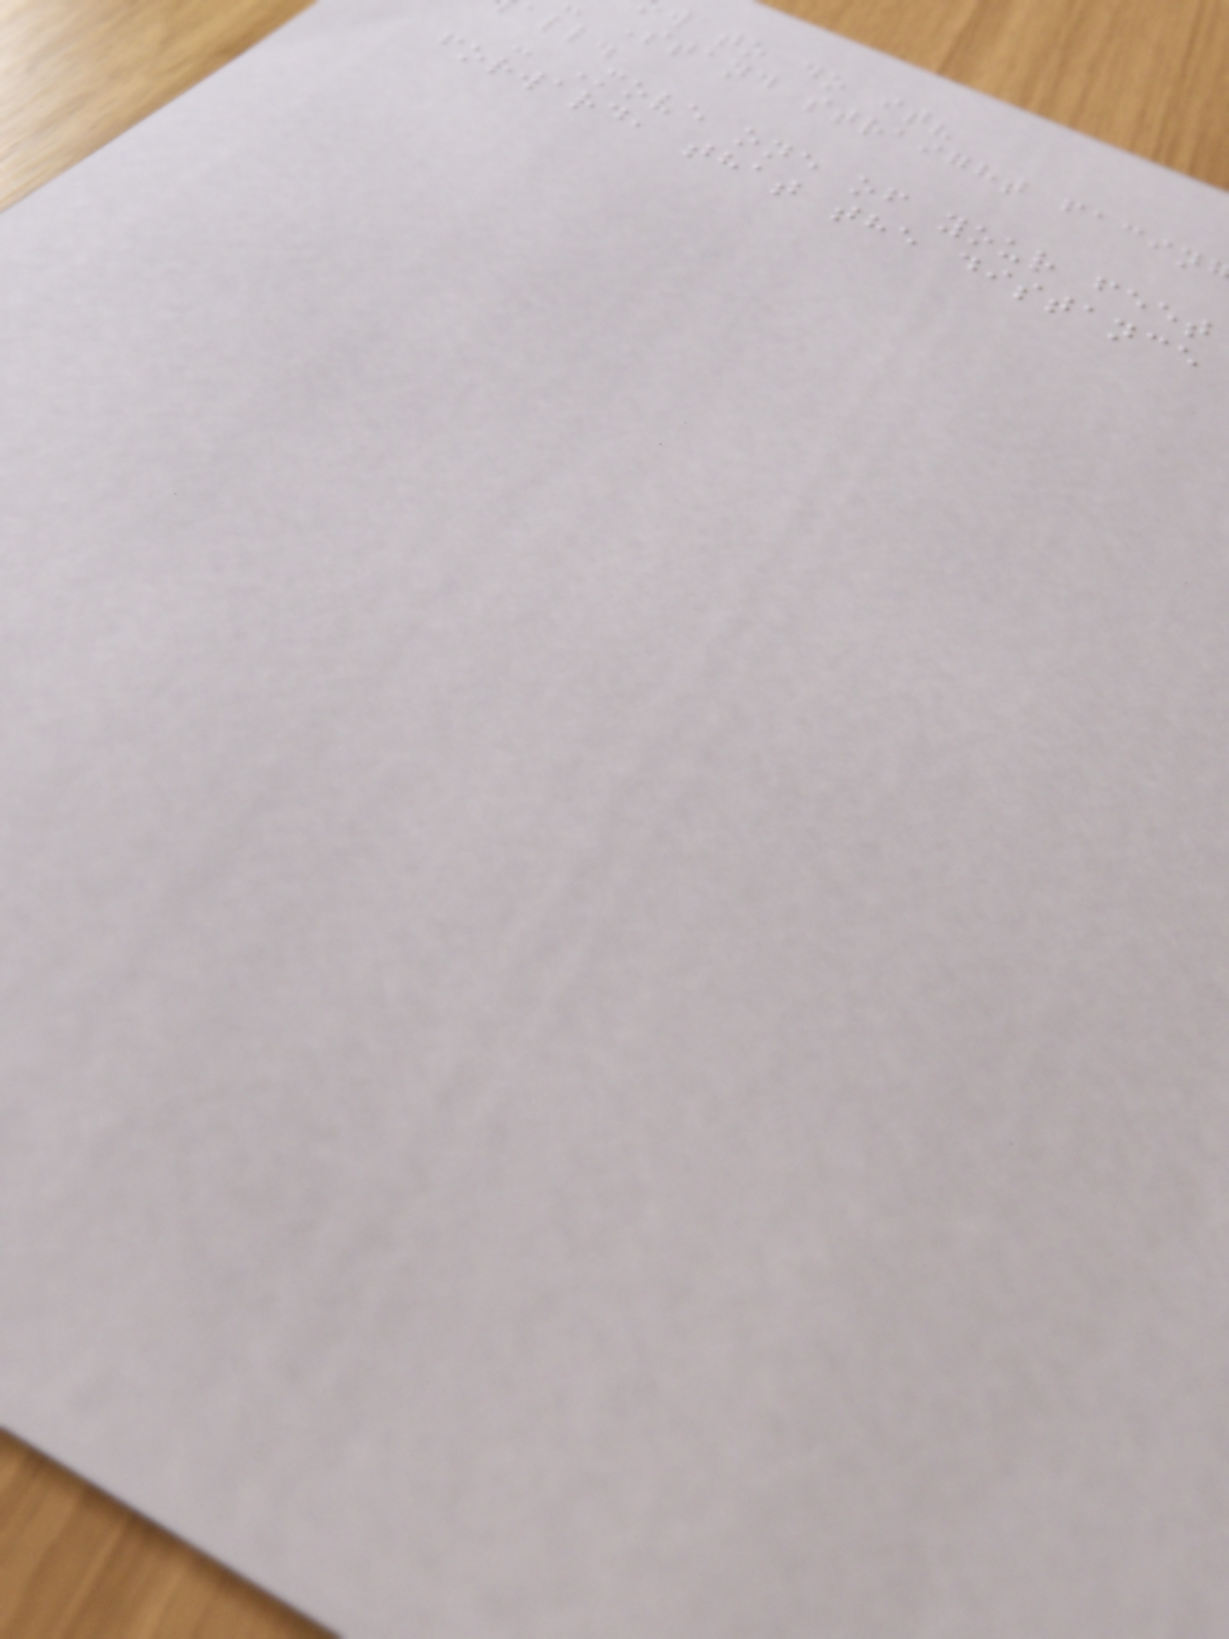w to do it?
Stand straight facin
all.
- Move one of your feet
forward, that the distance
